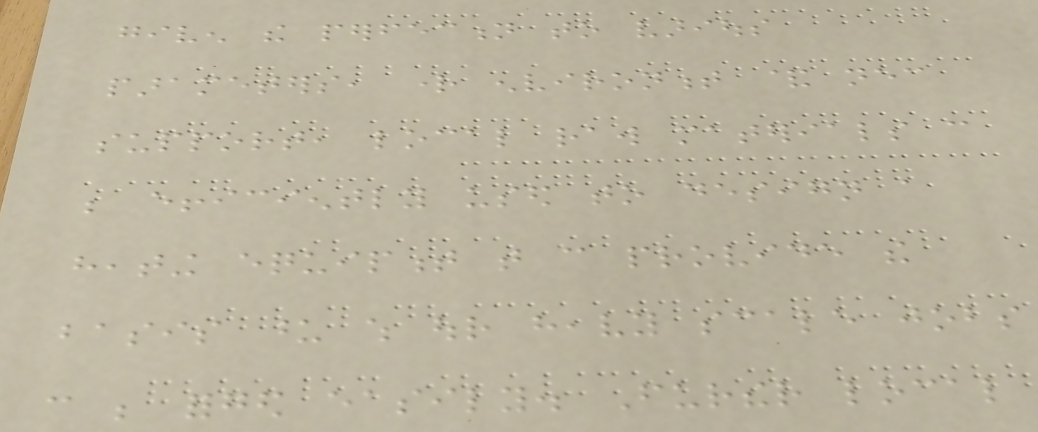given the perfection to various
parameters, right environment & necessary
support, local raw materials can
be efficiently used to design a
heating equipment that can provide the
basis upon which our heavy scale jobs
can be forged easily. Further local
